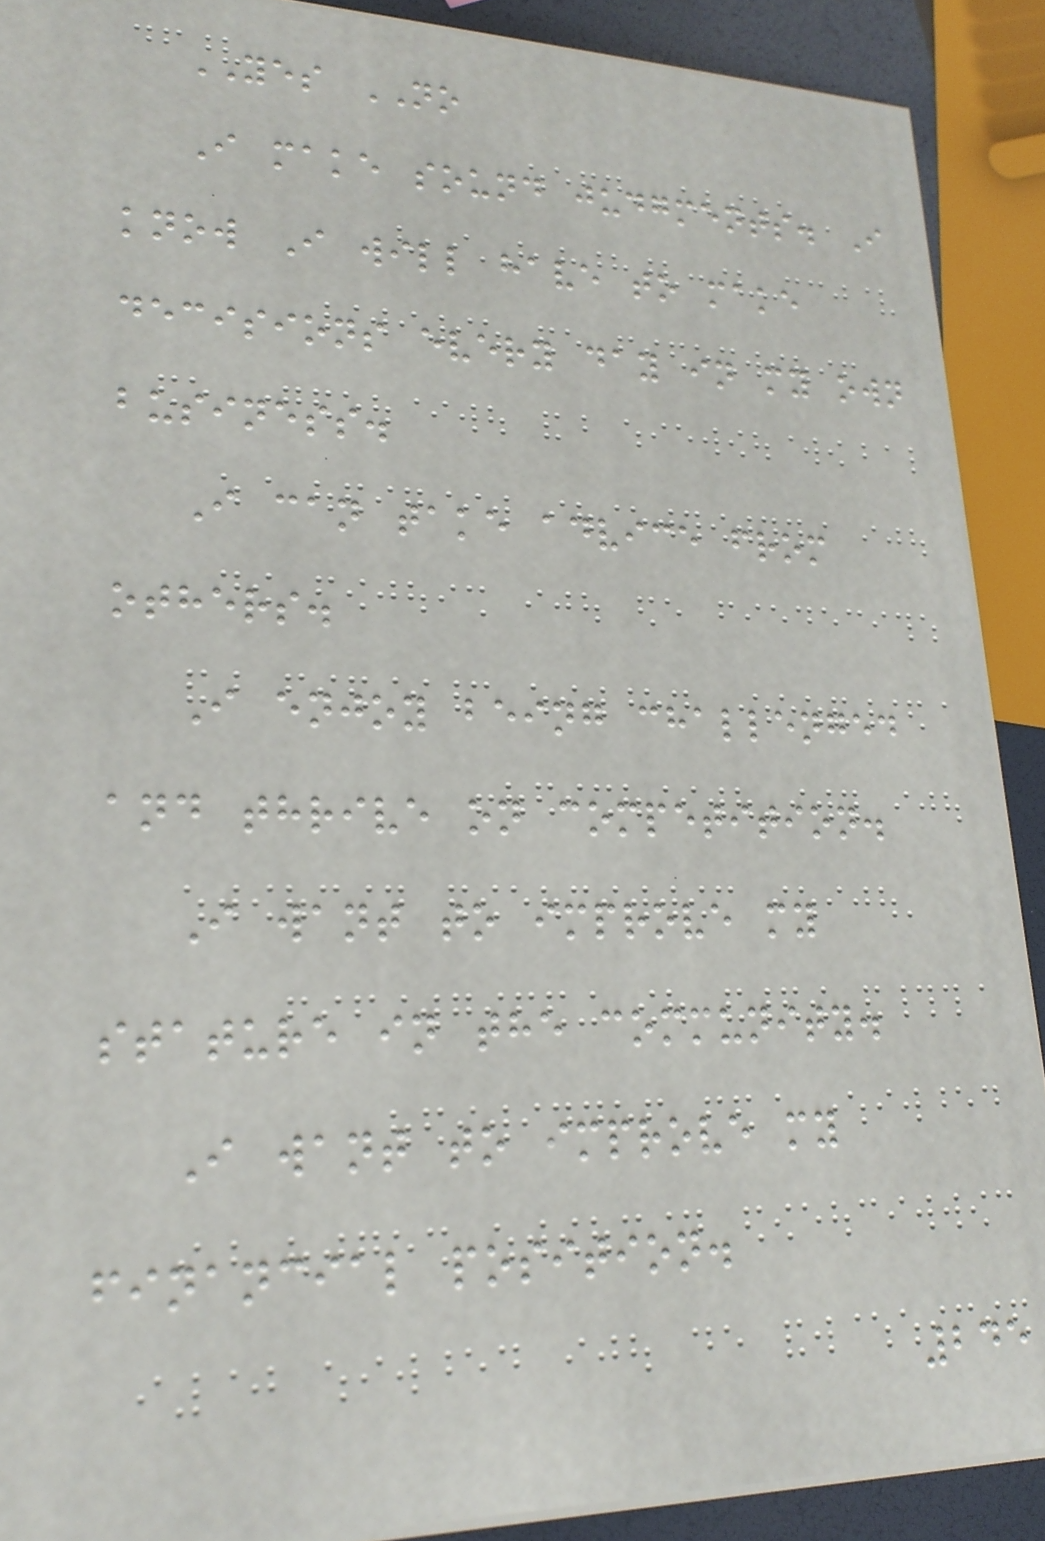YES NO
I make sound judgments. I
know I will have to make
decisions every day in my own
business.
I can take advice from
others.
I enjoy being challenged
and thrive on competition.
I want to improve my
stature in the community.
I want to improve my
financial position.
245
